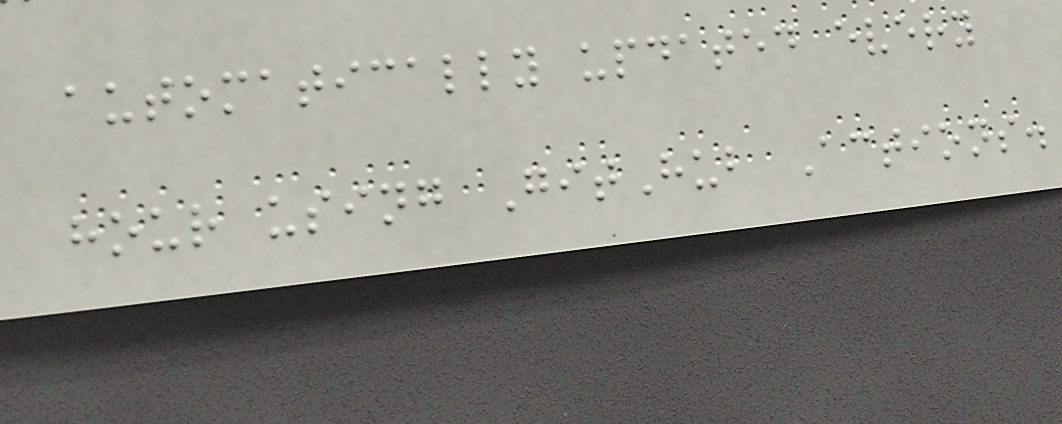automatically updated every
hour using GitHub Actions.
